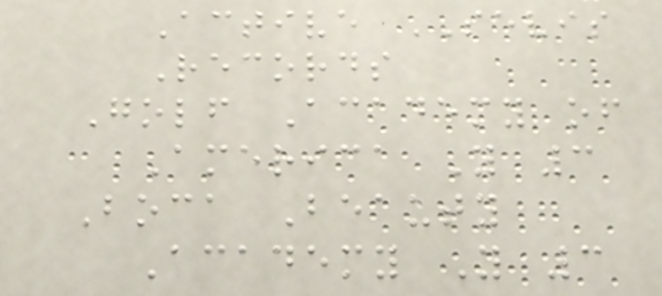Active SEVIS
Records
Golf Academy of
America Y 3
Boca Beauty
Academy Y 3
